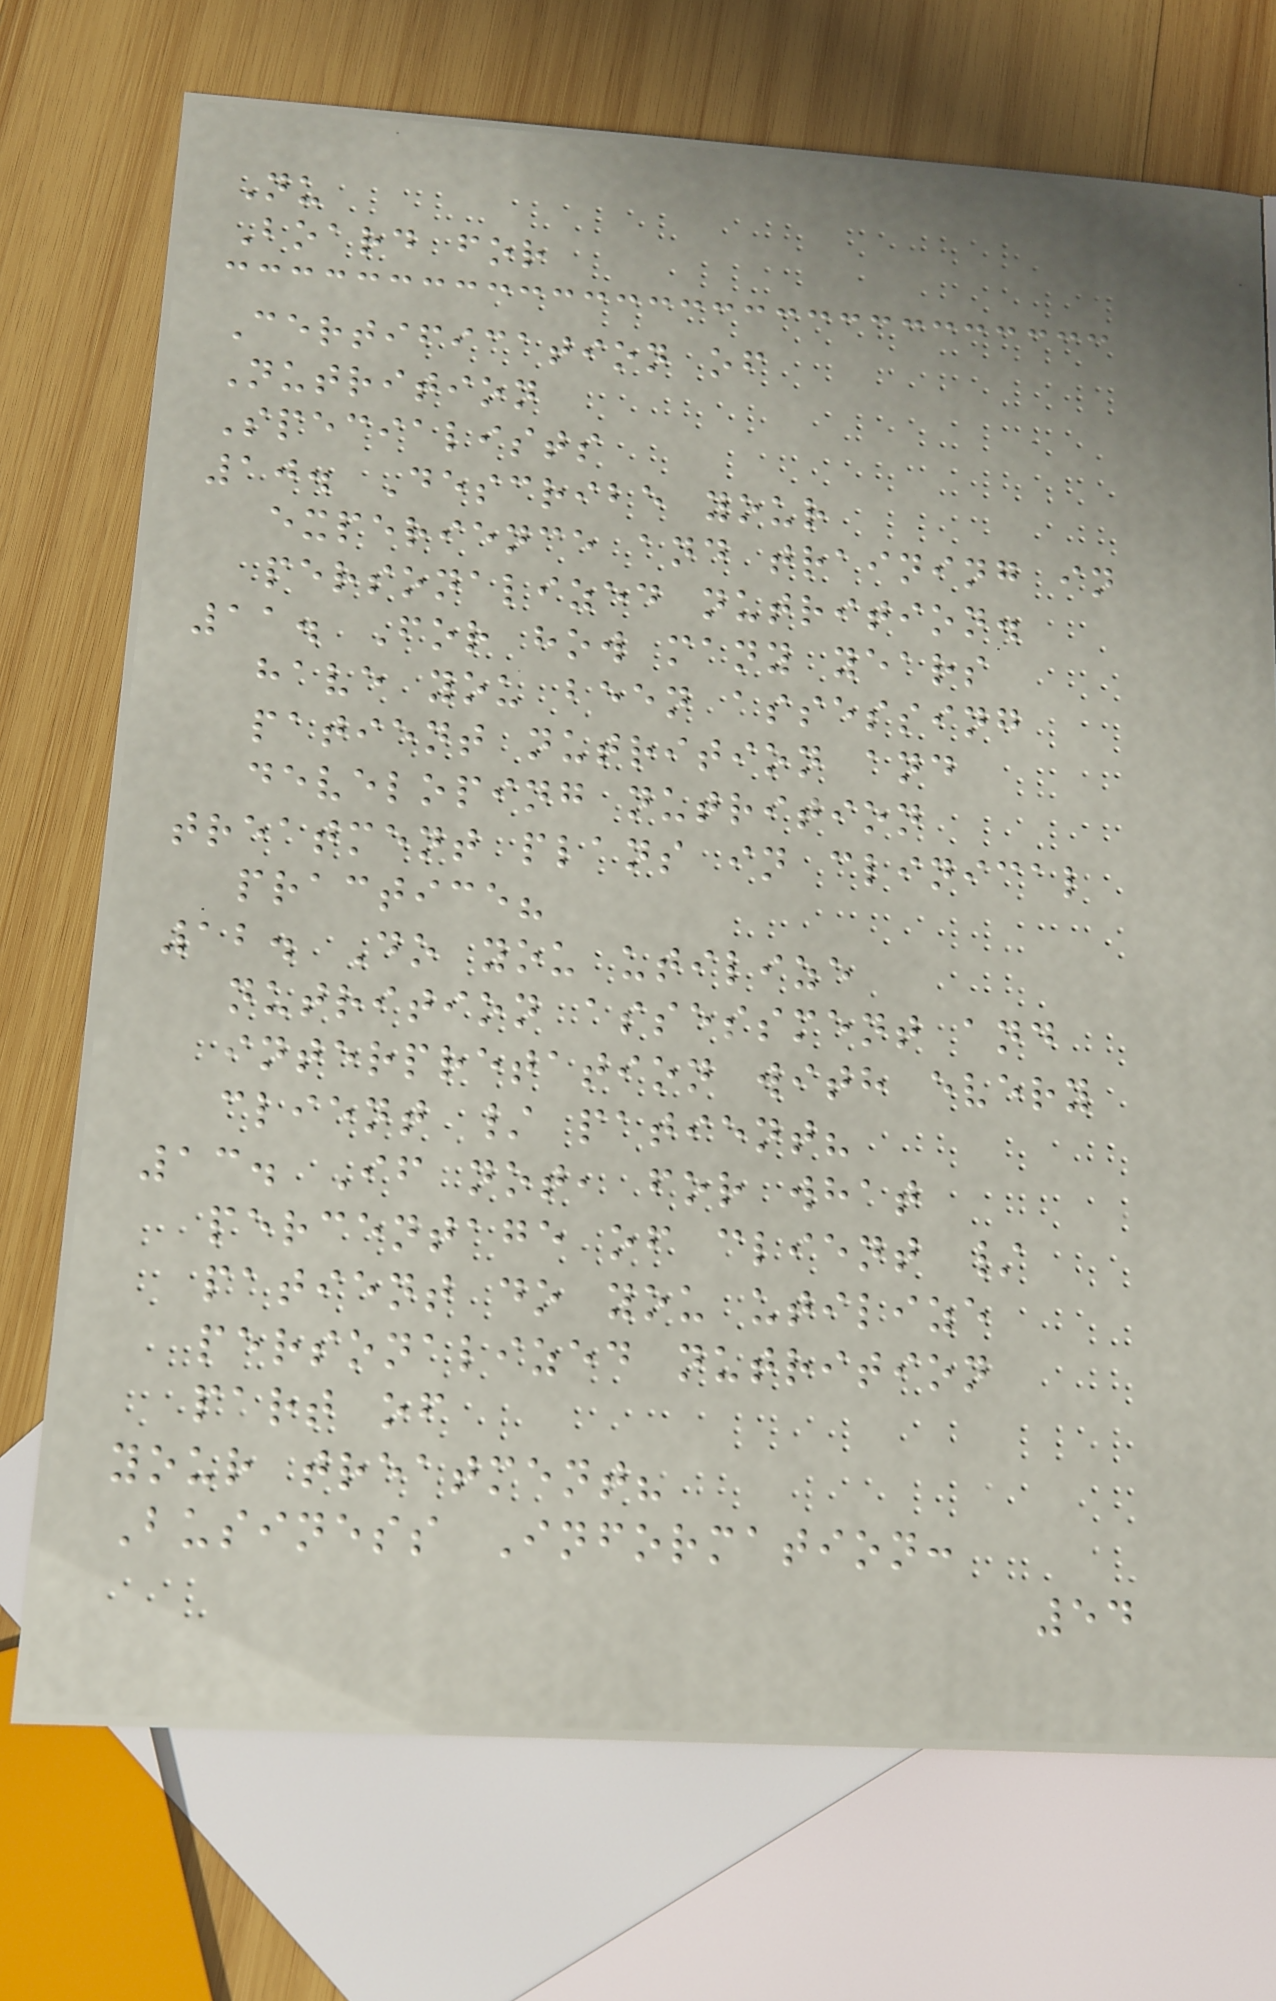Nu
Board for
Certification of
Nutrition
Specialists
10. Describe your
experience and training in
personalized nutrition.
11. For how many years
have you been assessing
patient nutrition and
developing nutrition
treatment plans in clinical
practice?
12. Do you utilize
nutrition assessment and
interpretation with every
client / patient?
13. If not, for what
percentage of client /
patient do you utilize
personalized nutrition
part of
your treatment?
Business Information:
54
